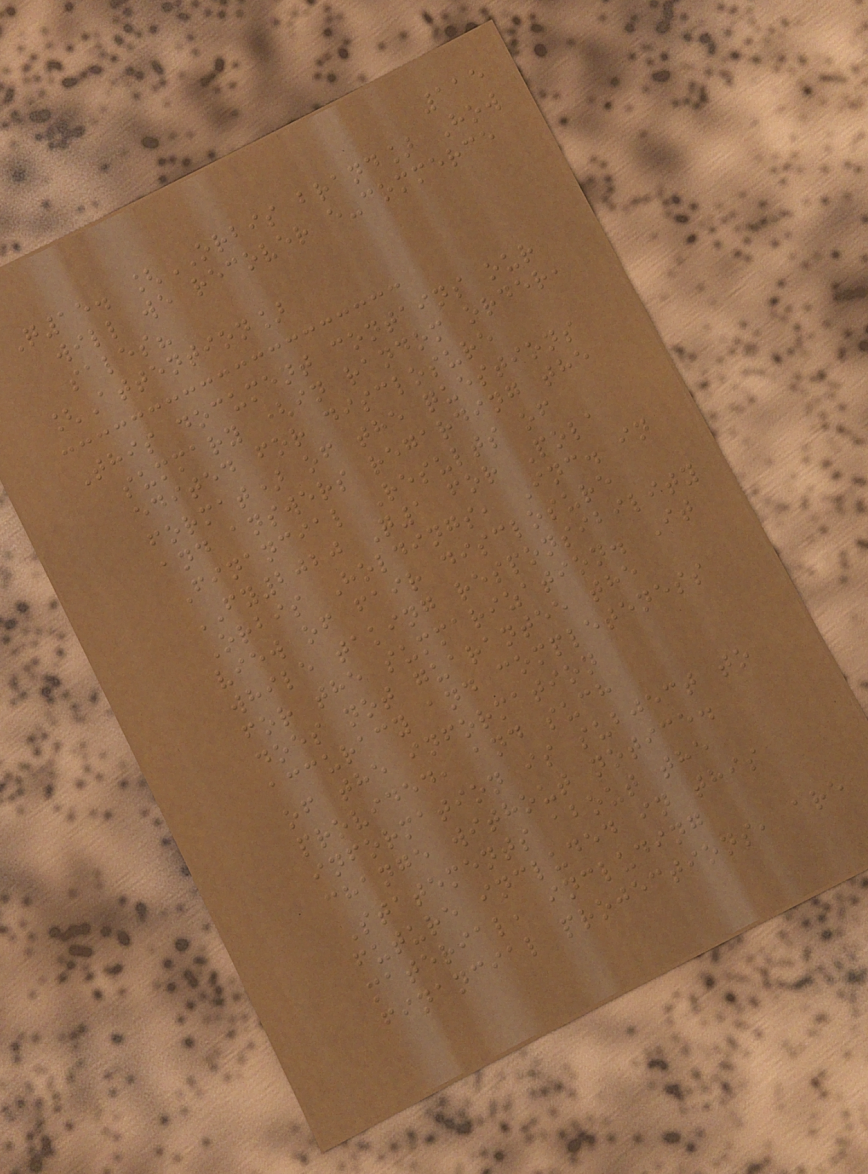115
Q15. [ORBIS brand] How
will we recover e-commerce
sales?
[Attention]
This document contains our
summary (in random order,
edited for disclosure
format) of the questions
and answers regarding the
Financial Results of
FY2020 Q1 for Pola
Orbis Holdings, Inc. in
view of fair disclosure
while taking responsibility
for the summarization. It
does not guarantee the
accuracy and completeness
of the information
provided, and such
information is subject to
change without notice.
Statements about the
future included in this
material, including
financial projections, are
